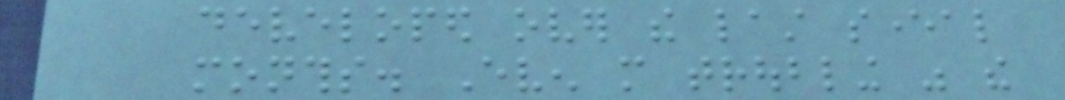developed over the last several
months. Even more troubling was the
